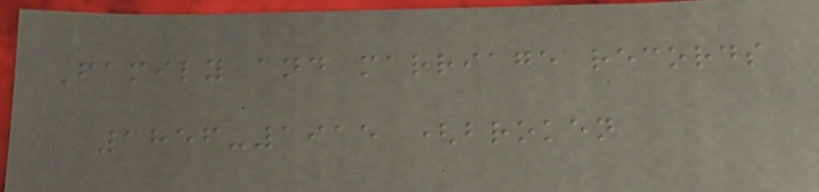Family and marriage records
1856-1915 (broken
